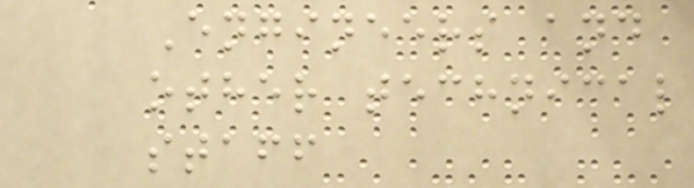Engineers and
other technical
staff
